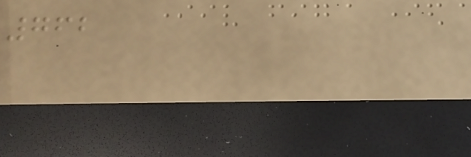762
